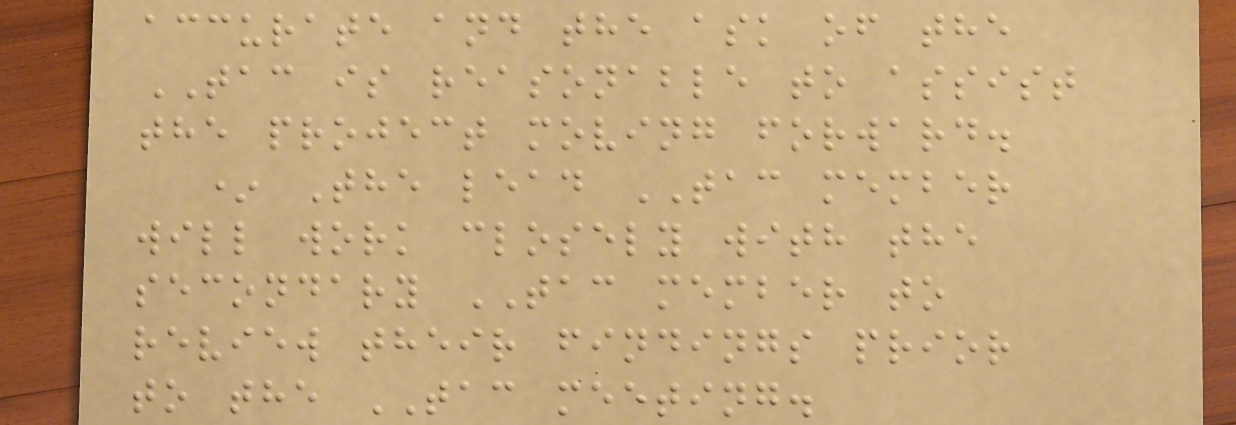accurate and the ask of the
TAC is reasonable to assist
the project moving forward.
* The lead TAC member
will work closely with the
secondary TAC member to
review their findings prior
to the TAC meeting.
